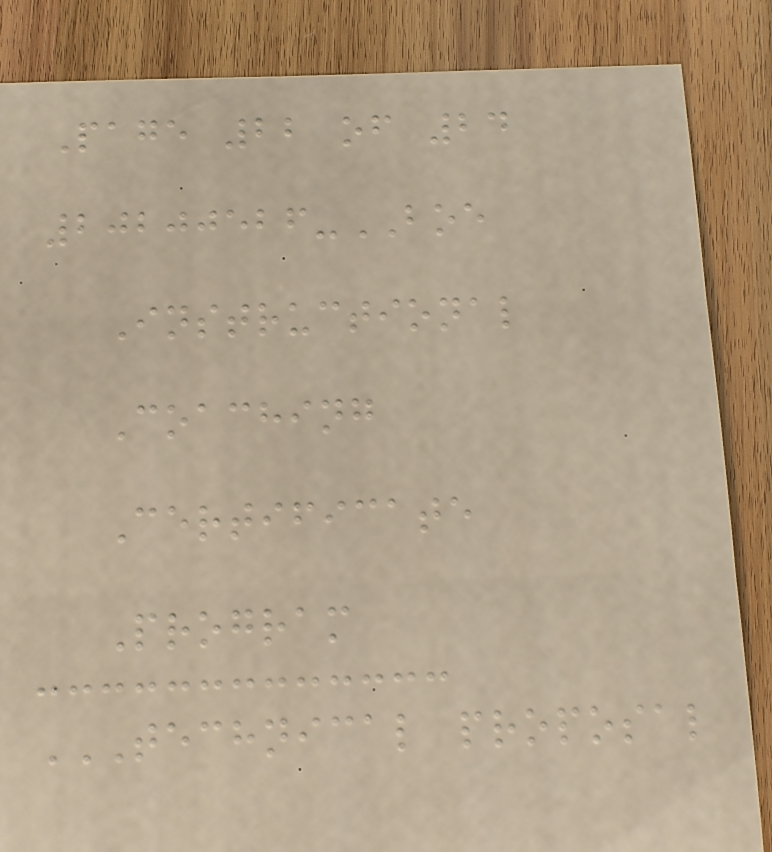Page 22 of 24
20200526-BOE
Instructional
Coaching
Certificate
Program
TECHNICAL PROPOSAL
